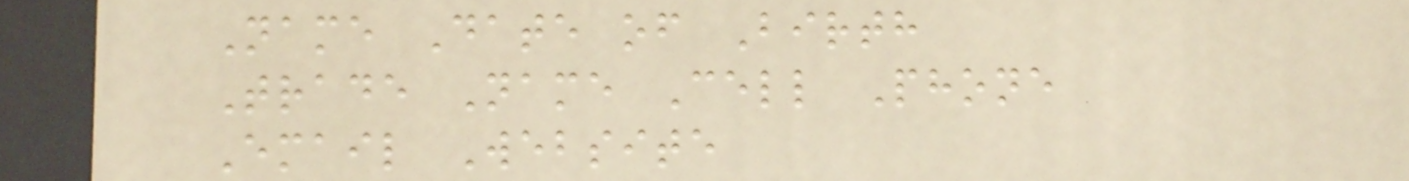Name Date of Birth
Trade Name Cell Phone
Email Website
